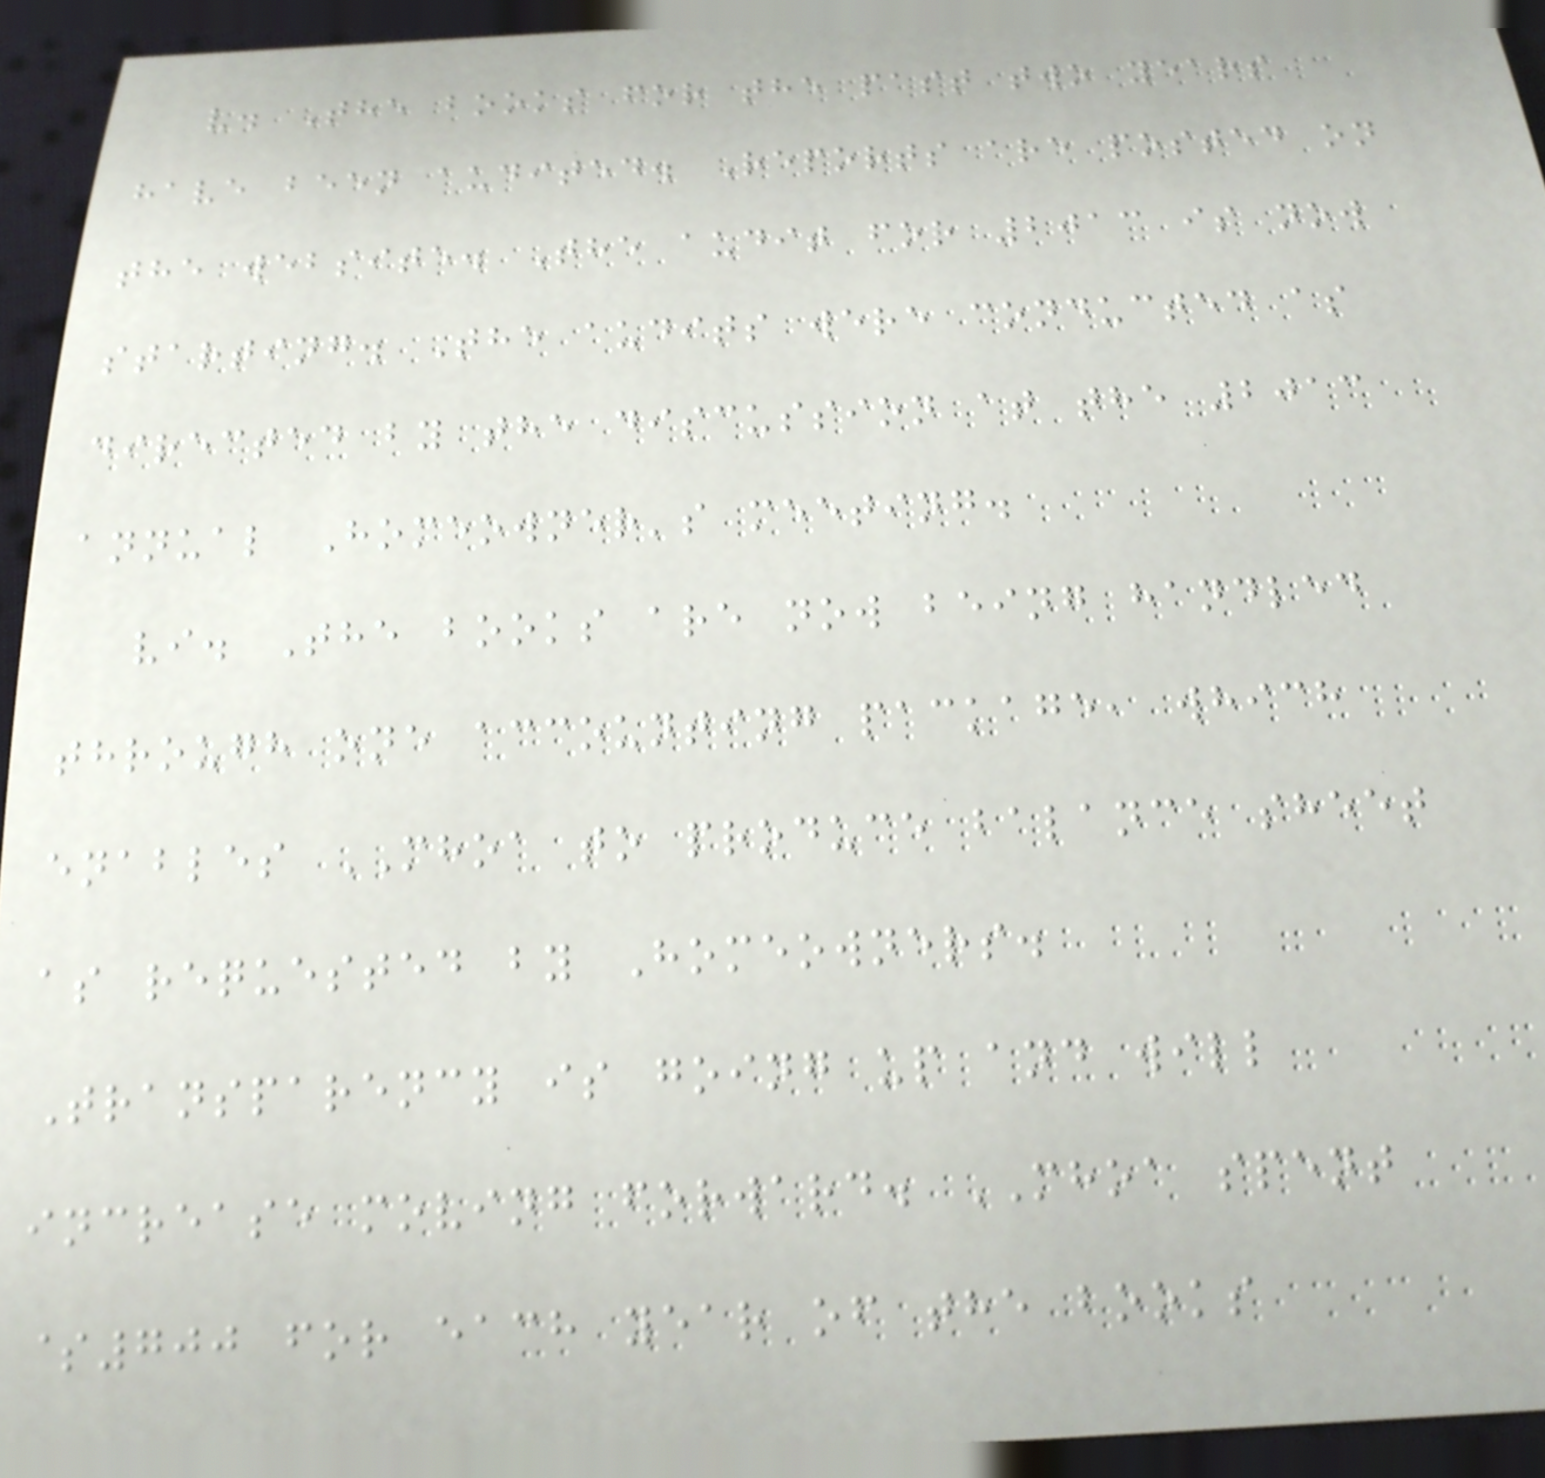v. The books for the past two years
have been audited. Reports are posted on
the website. The audit for 2013 is now
starting. The audits were conducted as
directed by the discussion at the 2013
annual Homeowner's meeting.
vi. The books are now being handled
through one accounting package, which
enables MHOA to produce balance sheet
as requested by Homeowners.
Transparency is going up and will
increase moving forward. MHOA spent
$700 for each year of the books
